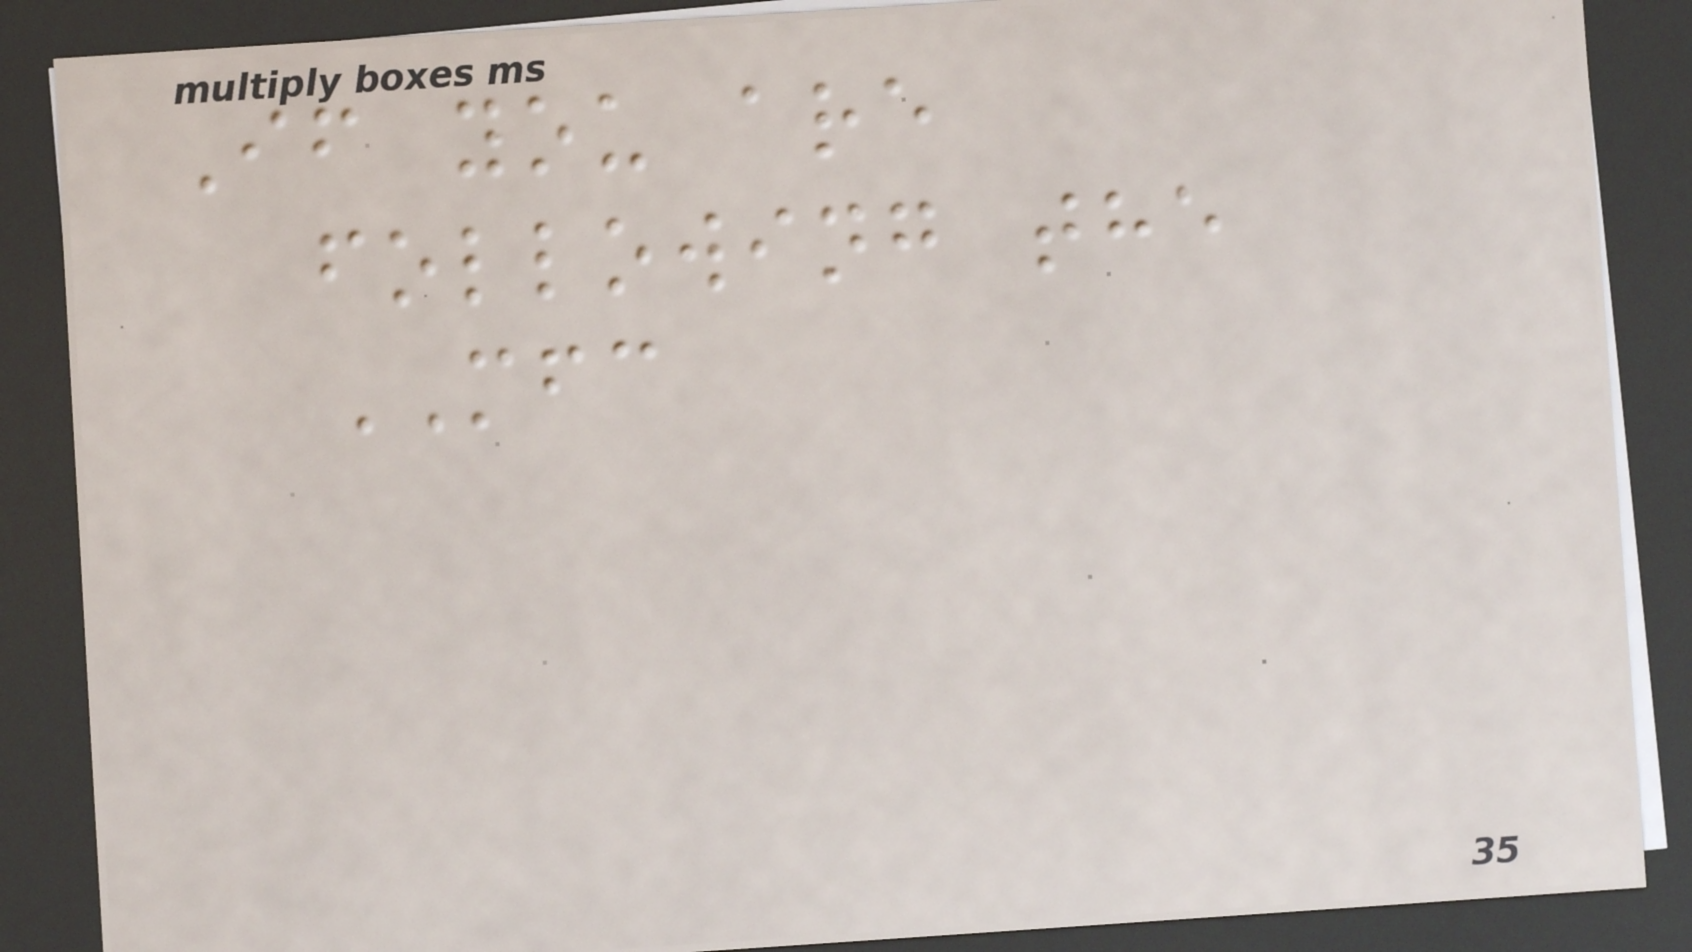If you are
following the
MFC
